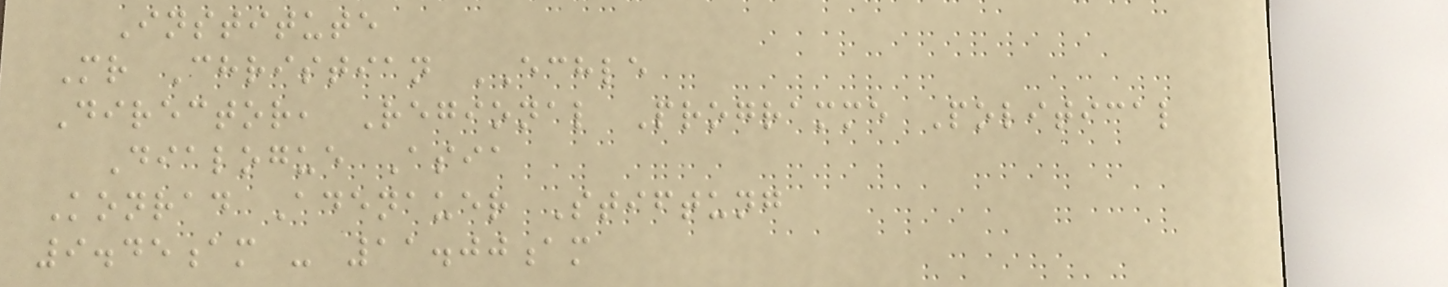Institute
Mr Christian ECHLE
Director, Regional Programme Political
Dialogue Asia
Konrad Adenauer Stiftung
9.45am - 11.00am
